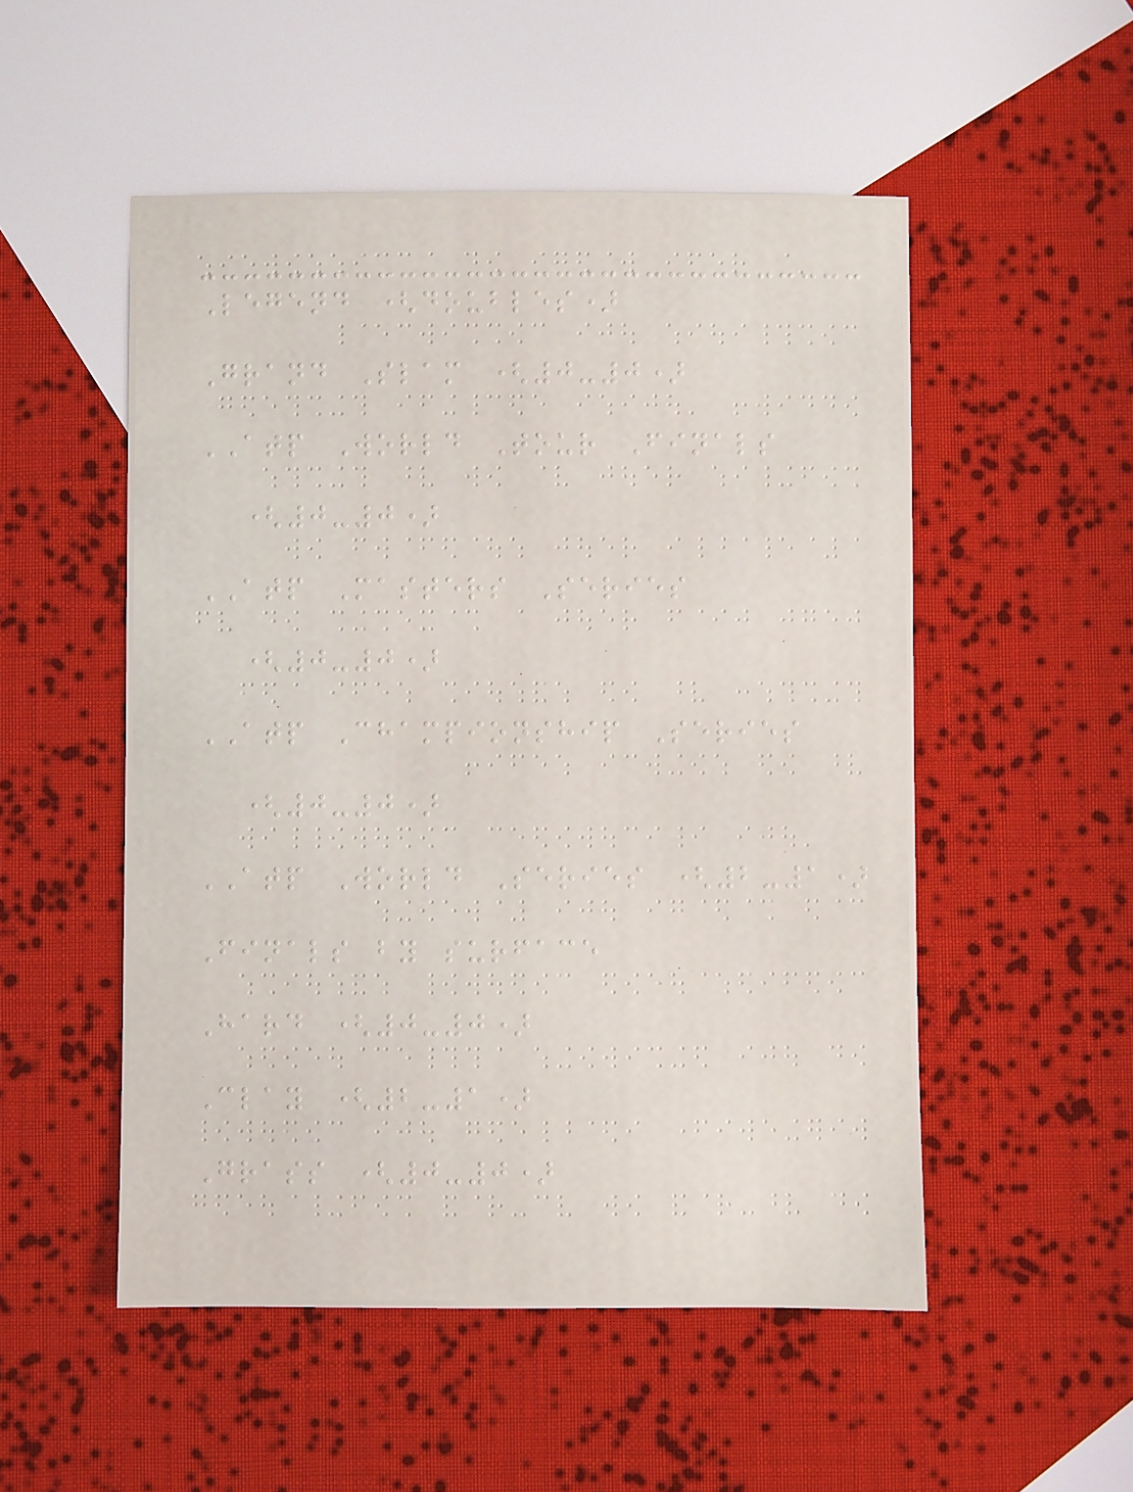Legend (doubles)
Grand Slam (0-0)
ATP World Tour Finals
(0-0)
ATP Masters Series
(0-0)
ATP Championship Series
(0-0)
ATP World Series (2-1)
Finals by surface
Hard (0-0)
Clay (2-1)
Grass (0-0)
